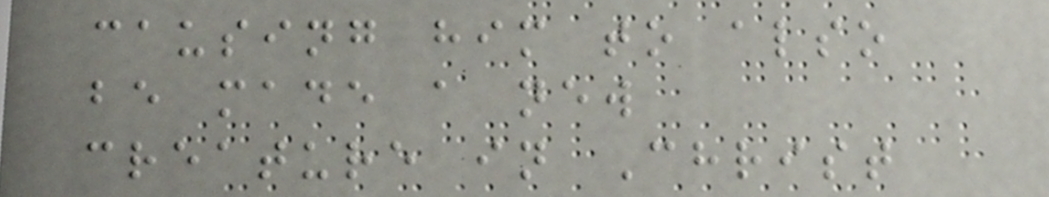causing him to also
be made a new
creature in Christ
